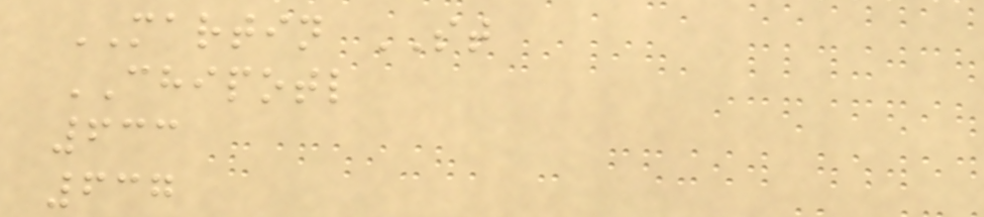MARTIN ST
CHIPOTL
633
637
